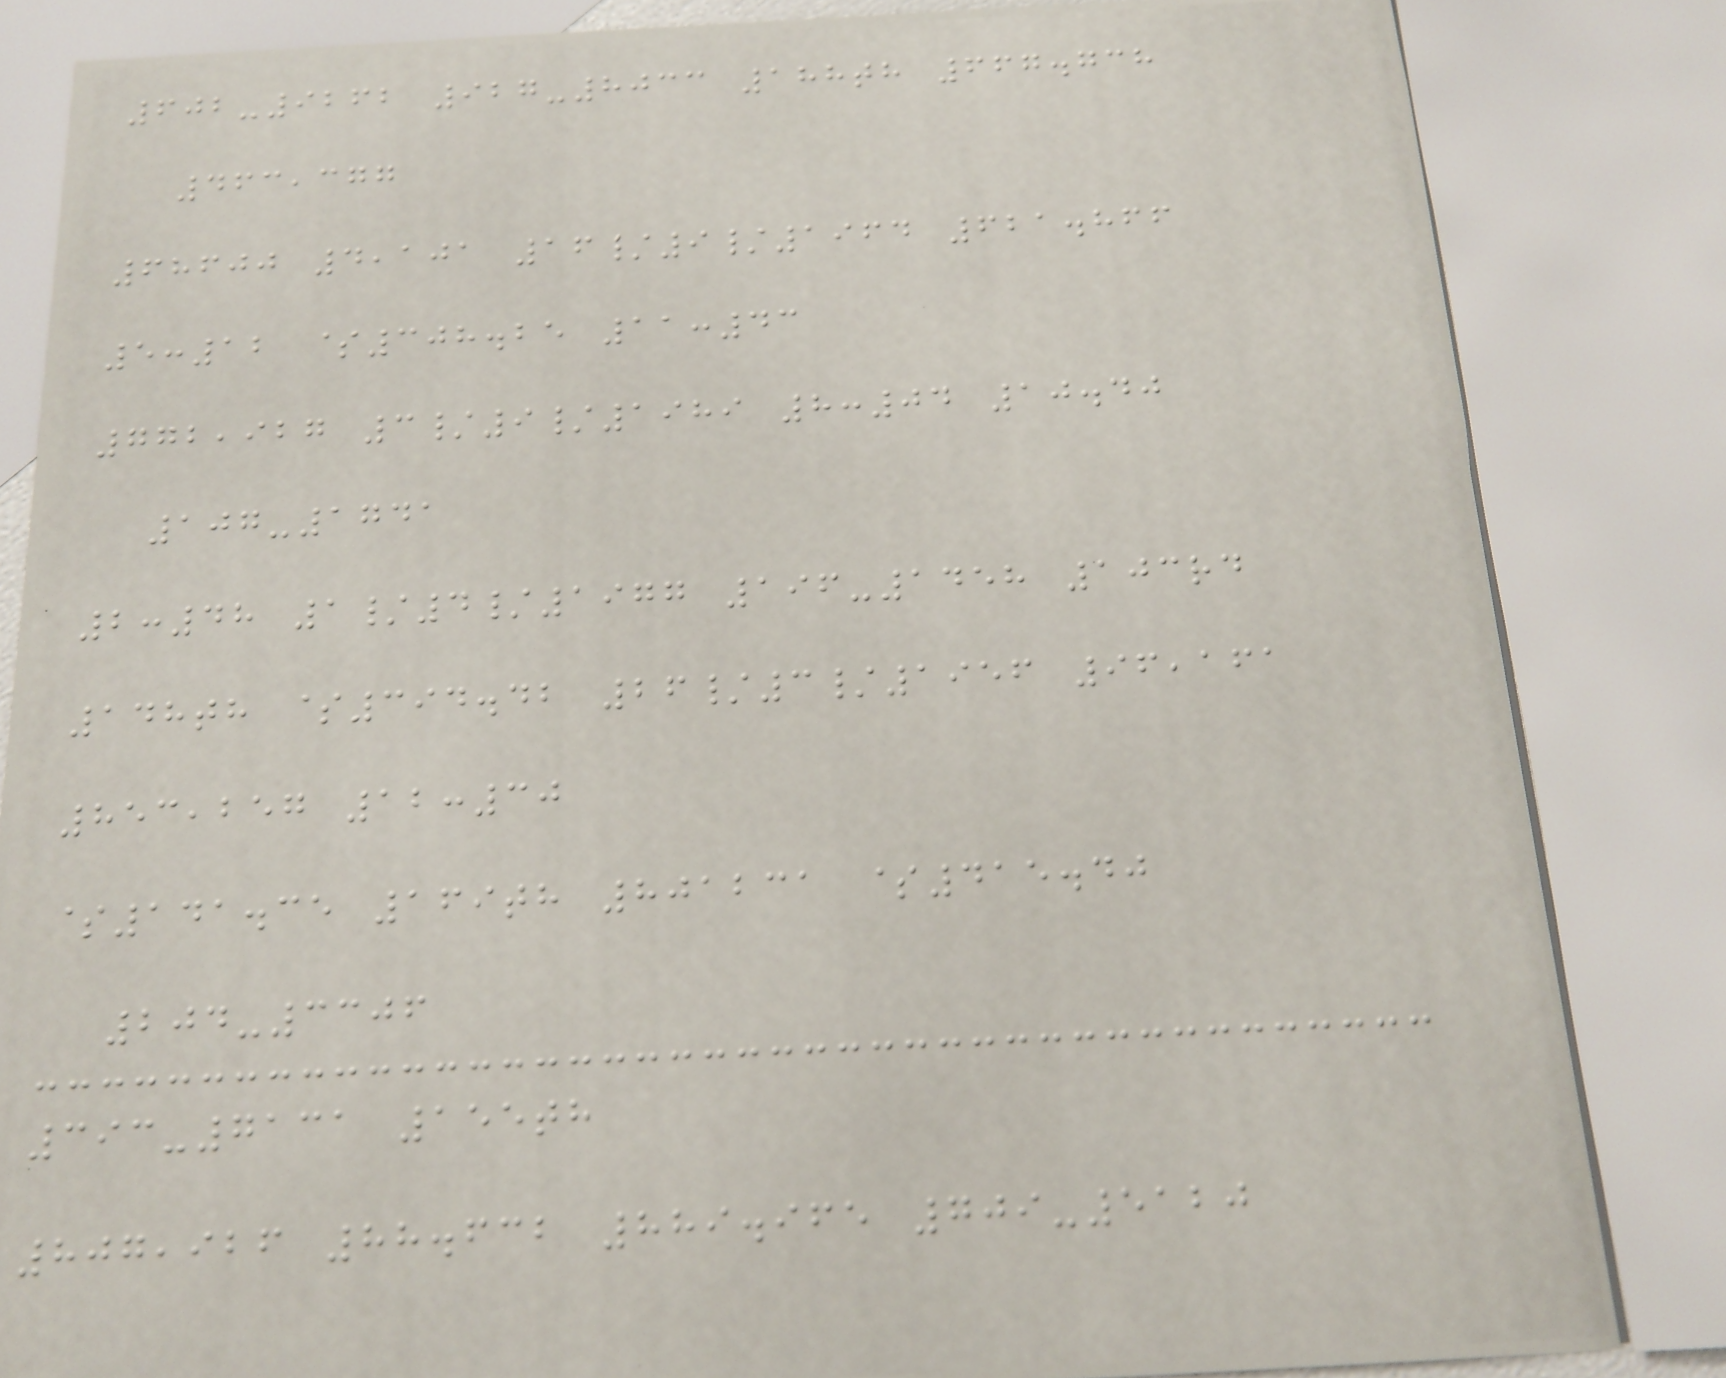602-9262 927-8033 188th 667.738
463,377
68600 4,101 16/9/1964 621.866
5:12 $308.25 11:43
772,927 3/9/1989 8:04 10.40
107-1741
2:48 1/4/1977 196-1458 103rd
148th $394.42 26/3/1956 96,161
853,257 12:30
$141.35 169th 801231 $415.40
204-3306
393-7131 155th
807,926 88.632 889.965 709-5120
